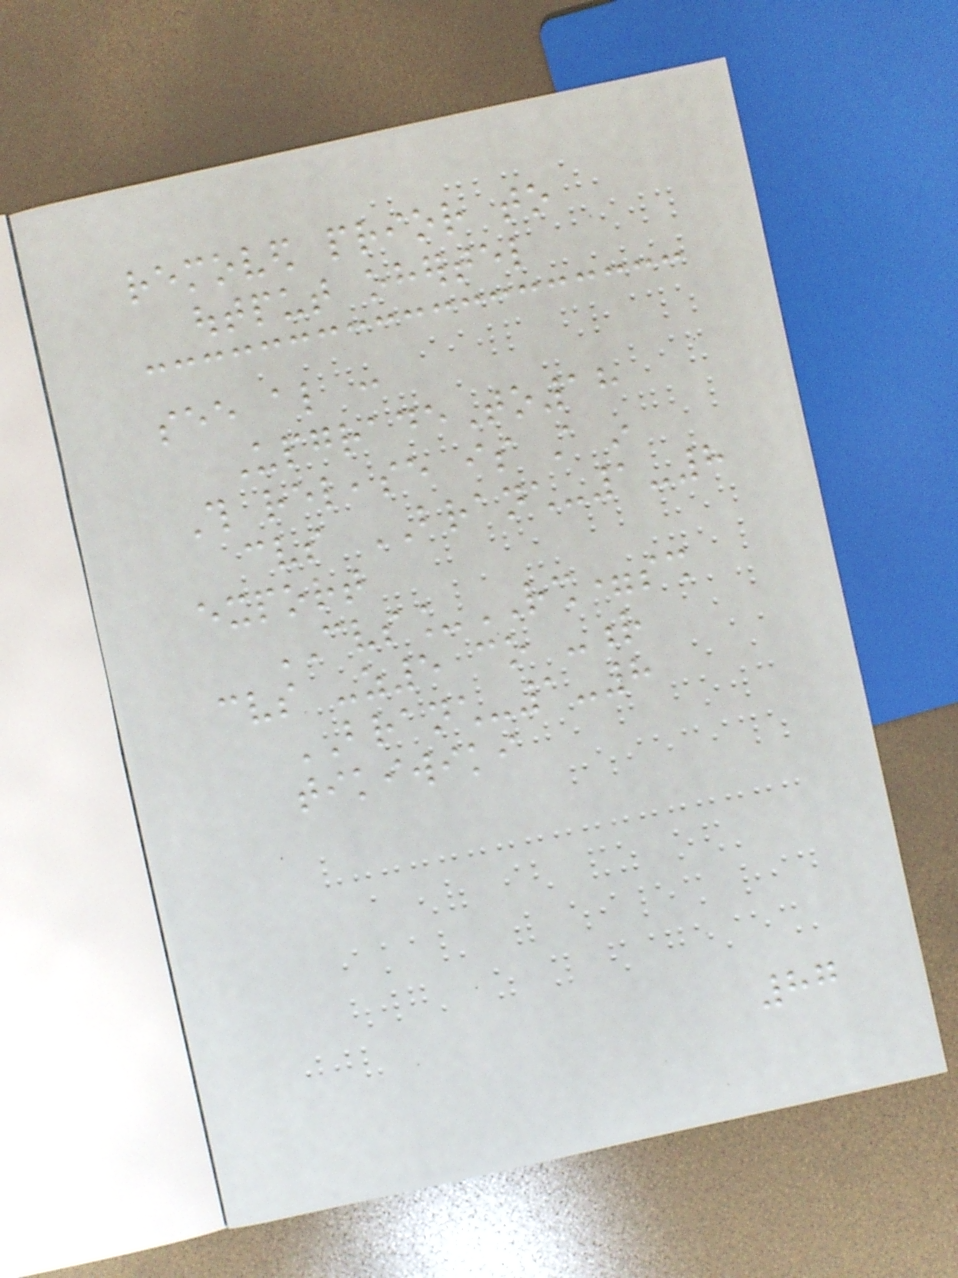removed prior to
output ohertel
see also :
UpgradeTo18
This release is still in
cvs BRANCH-1-8
export
CVS_RSH=ssh
cvs -z5 co -r
BRANCH-1-8
tikiwiki
87
